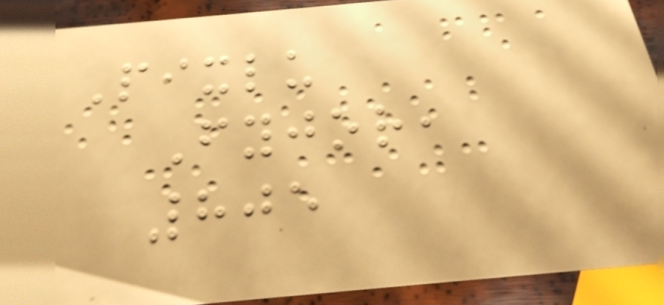Pixlu
Fyjor,
805
